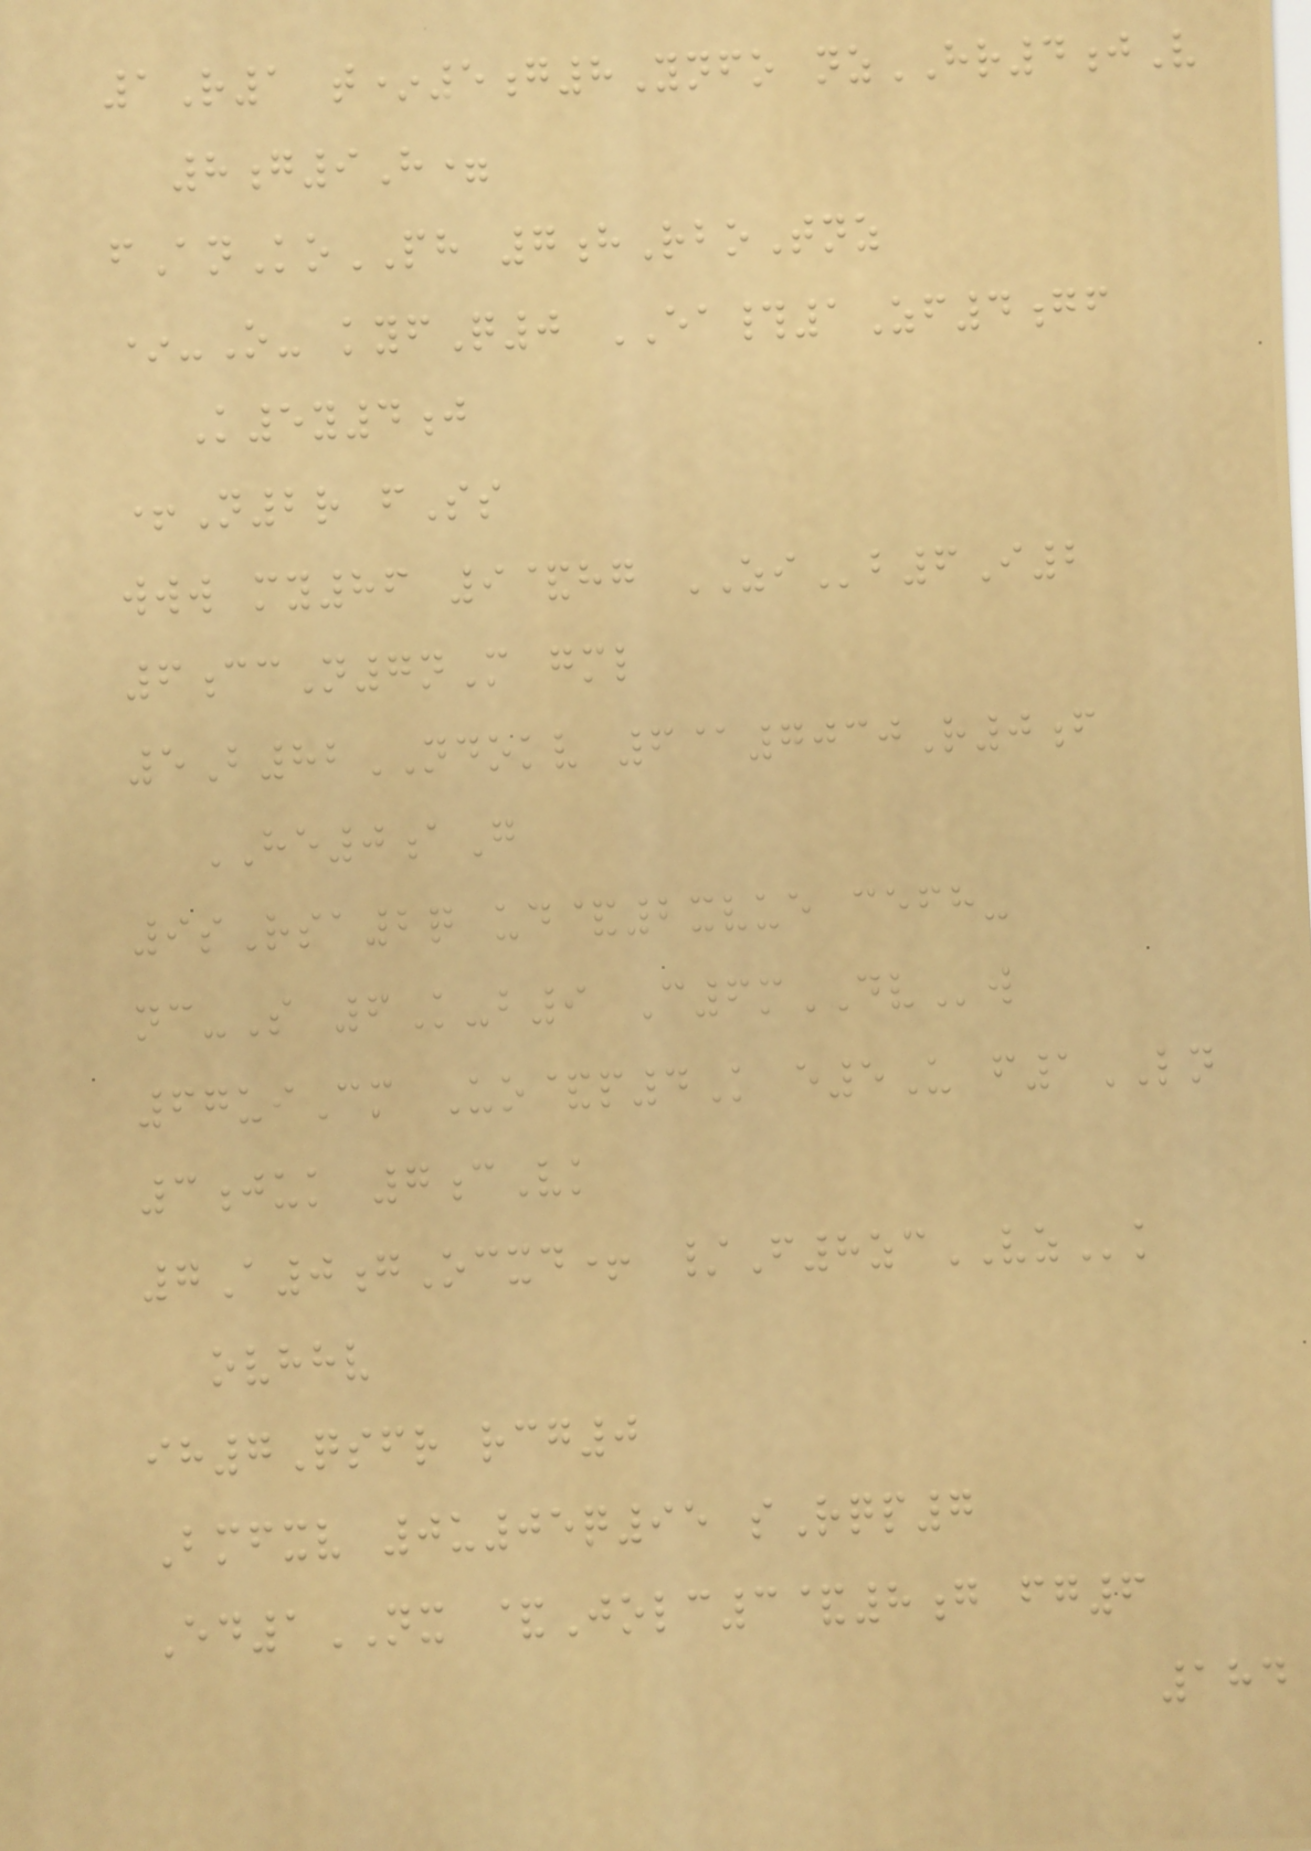1R1 t*5g8Ynfo nzHR4jV
8g9H=
fAnKoPH 7hRboTnz
*-O- kyfQ0 EA#1Zf4gf
K5y4j
+N2r fSs
www my86 9&hg ZIb6I2
6ccN7nM gml
5B82NDOKV 6@7030R0f
HE0aG
9sRsa2q ud&2xvue cefh-
nc-S 6K-b9 C6mDVw
67uiCm Uo&p4K e5U f1LN
3juk 7cVk
7A0gOcxd+ /F8zcVZk
ovhhv
ih7Qsfr rcg0
Bmfxv 0u05q95 sRqp7
Ed1NX &Jolc3&8g fg6
184
